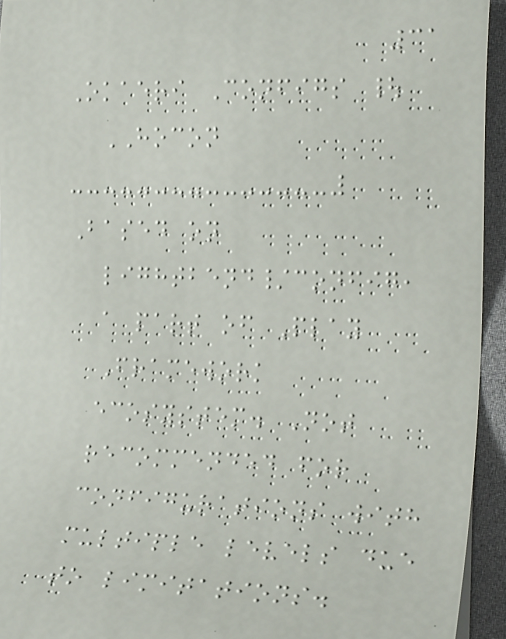31
Okaeri Configs |
HOCON
Based on
lightbend/config,
a part of Play
Framework
ecosystem. Not
recommended for
configurations with
multiple levels due
to limitations.
